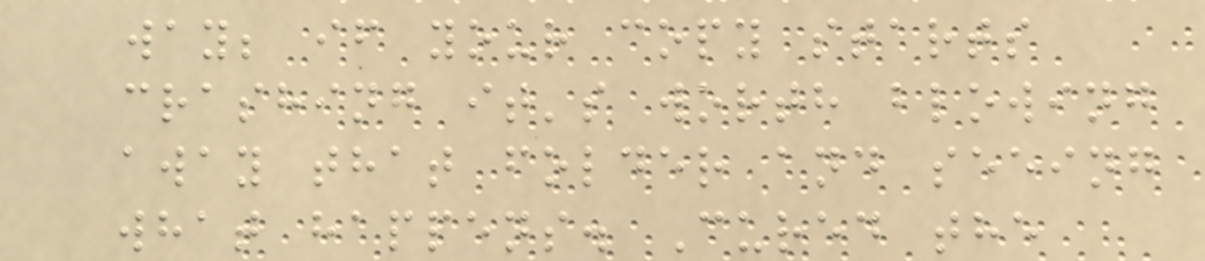way; if your copy starts
crashing it's worth blowing
away that folder and seeing
what happens. Cured the
